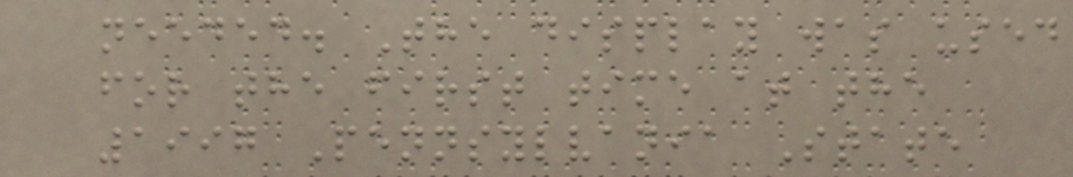needed. The display was used
for the first time at the
1997 Pennsylvania State
